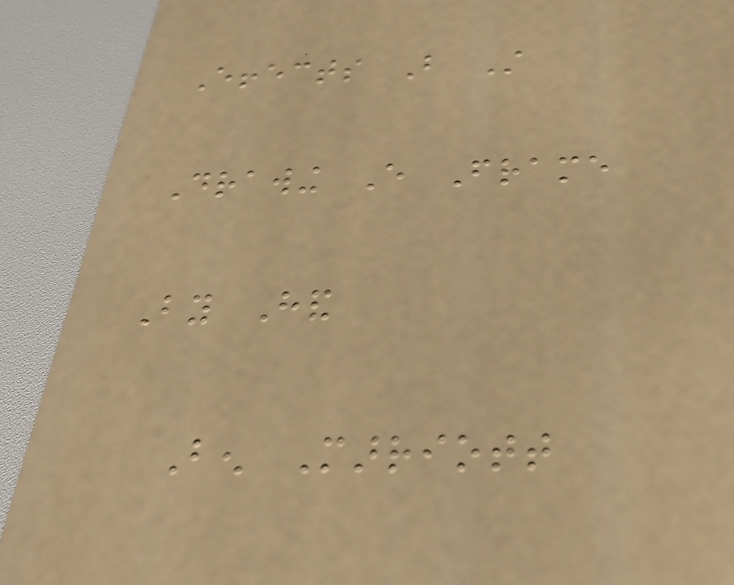Effects But Still
Drawing Every Frame
By Hand
Ben Marriott
